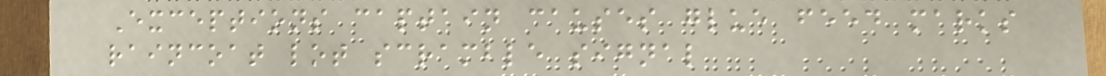Exceptions captain causes glue feed marks
raincoat lot scramble signal
